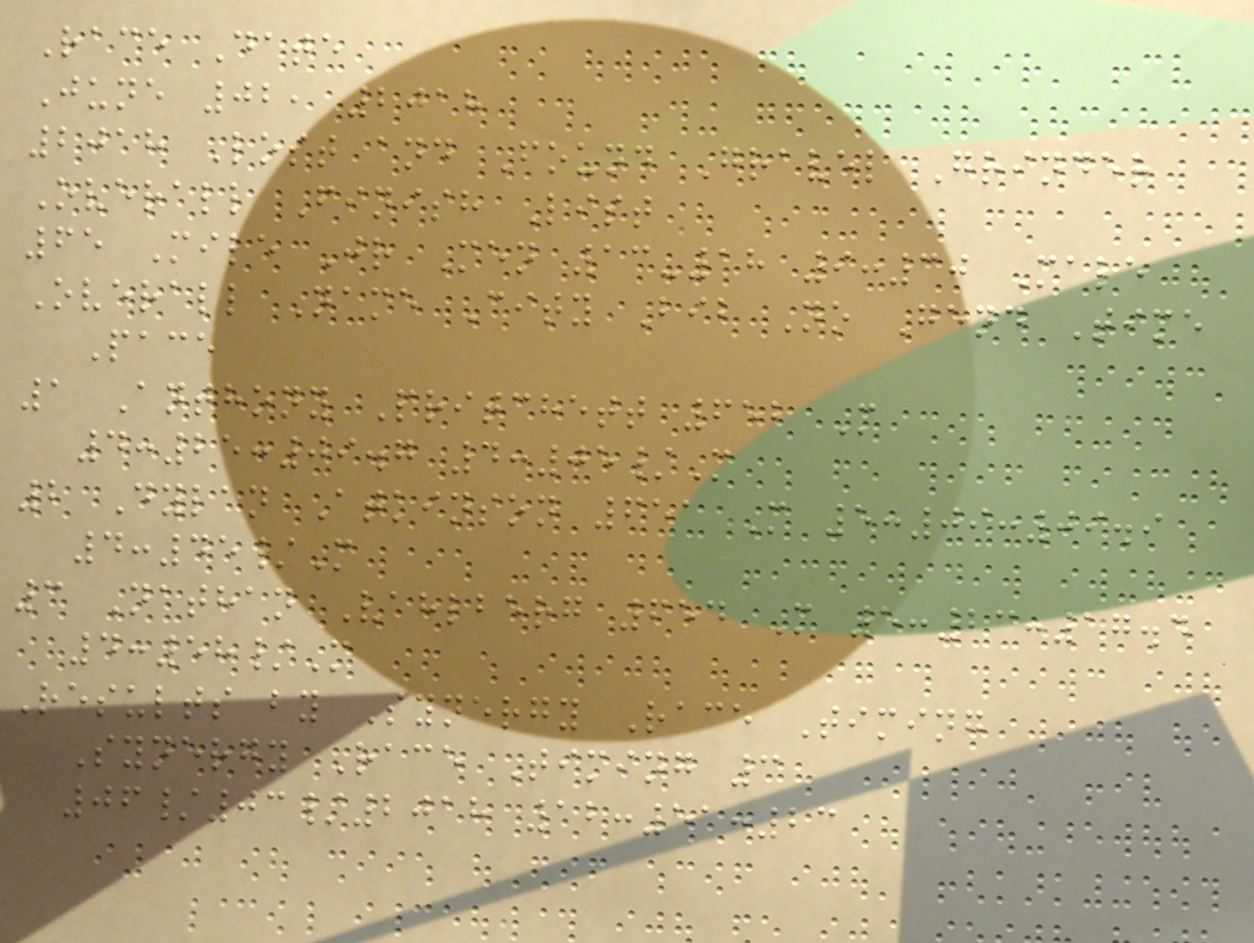Race Date
June 02, 2018
2018 Lost and Found Gravel Grinder
Overall Finish List
65 Mile Jr Men 13-18 9:30 Male
Overall Name City Bib No Gend Time
Pace
1 Anthony Pritchett 652 M
4:25:09.7 4:05/M
2 Dylan Atkinson 651 M 5:09:09.9
4:45/M
3 Nathan Vahlberg 654 M 5:23:17.4
4:58/M
Results by Synergy Race Timing
Synergy Race Timing 3
06/03/2018 12:51:23
